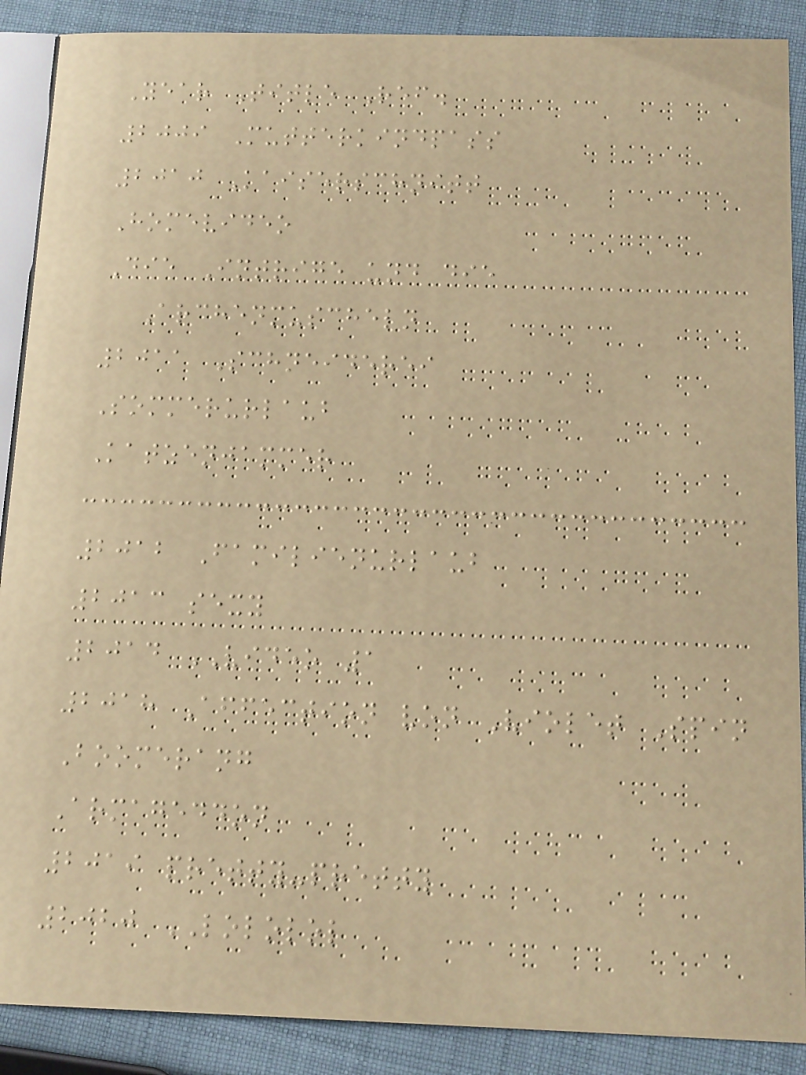Year Title Ref.
2009 Mutterkindpass
2010 Kaiserschnitt
Homevideo
Die Intrige und die
Archenmuscheln
2011 Schneiderei
Sommerurlaub
Katzenjammer
2012 Familienurlaub
2013 sexy
2014 VIDEO 1
2018 Affection von Violet Spin
Boomerang
Armageddon
2019 pretty-pretty
2020 LOLOLOL
